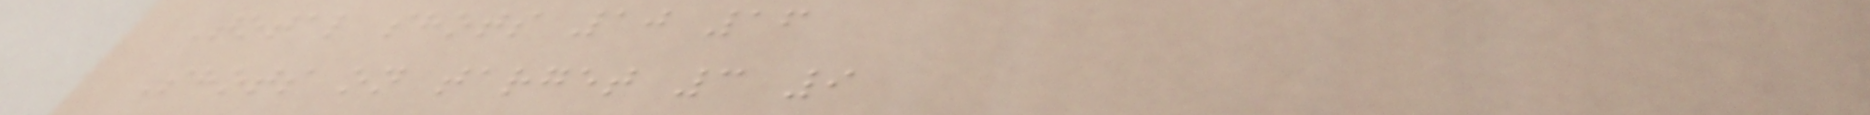Total shots 10 16
Shots on target 3 9
